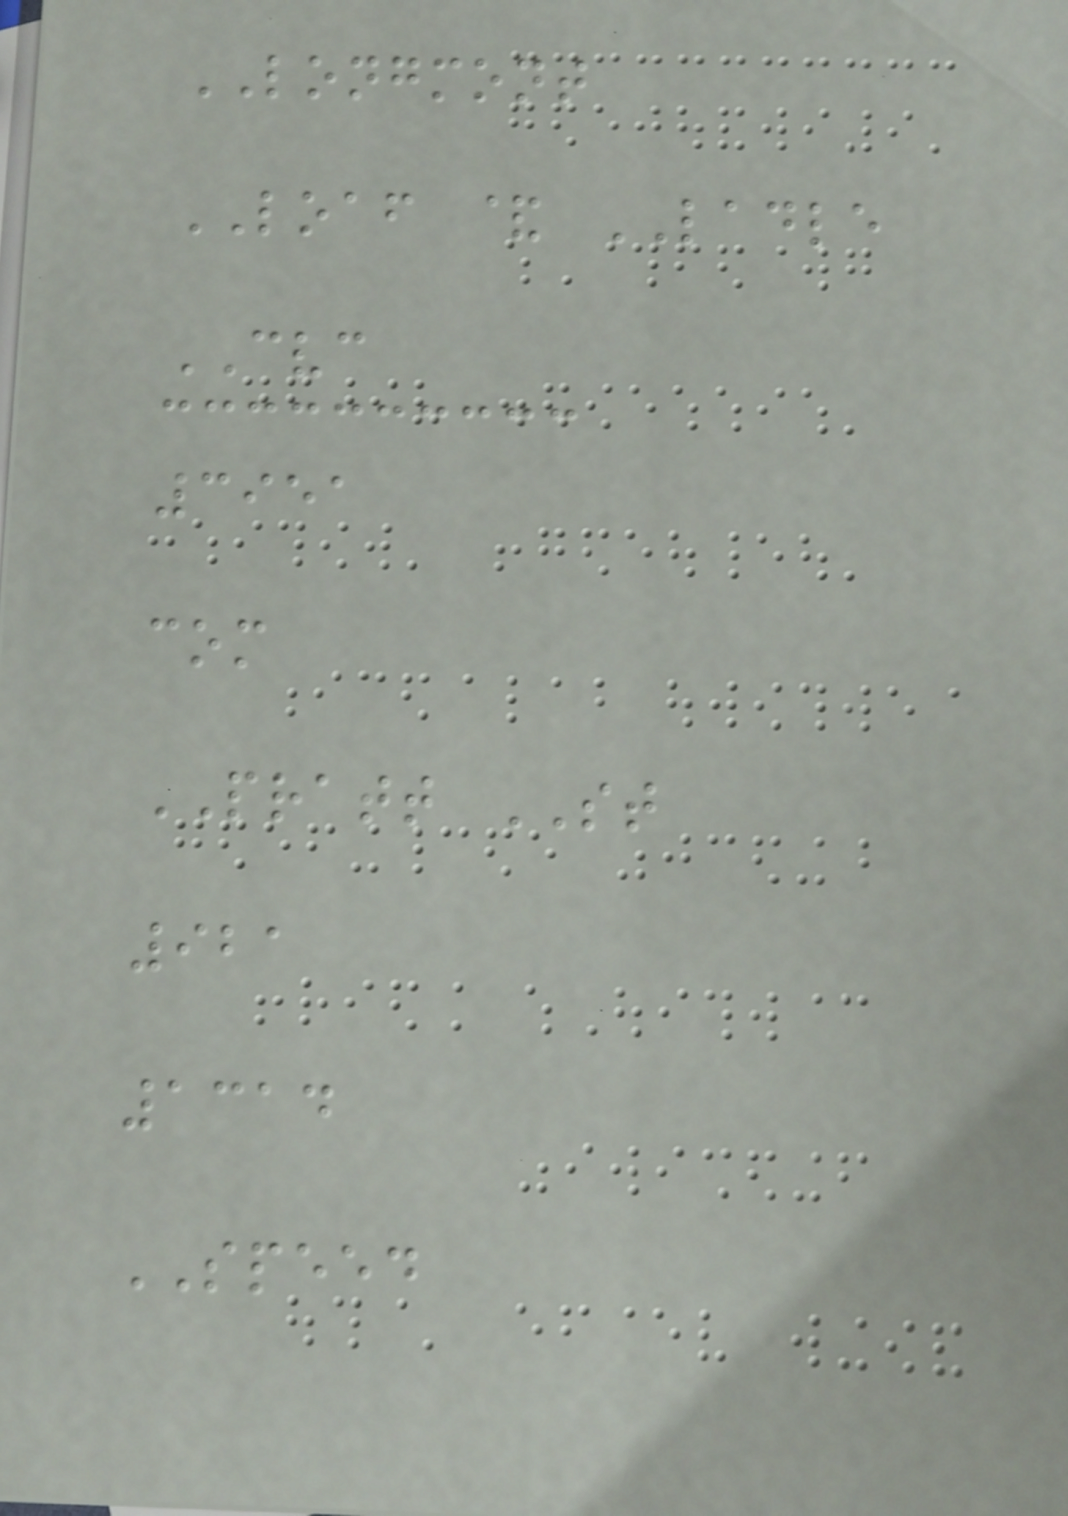LONGMONT
LOAF & LADLE
CVC
3951
com
PRATT ST
921
1314
SPEED
